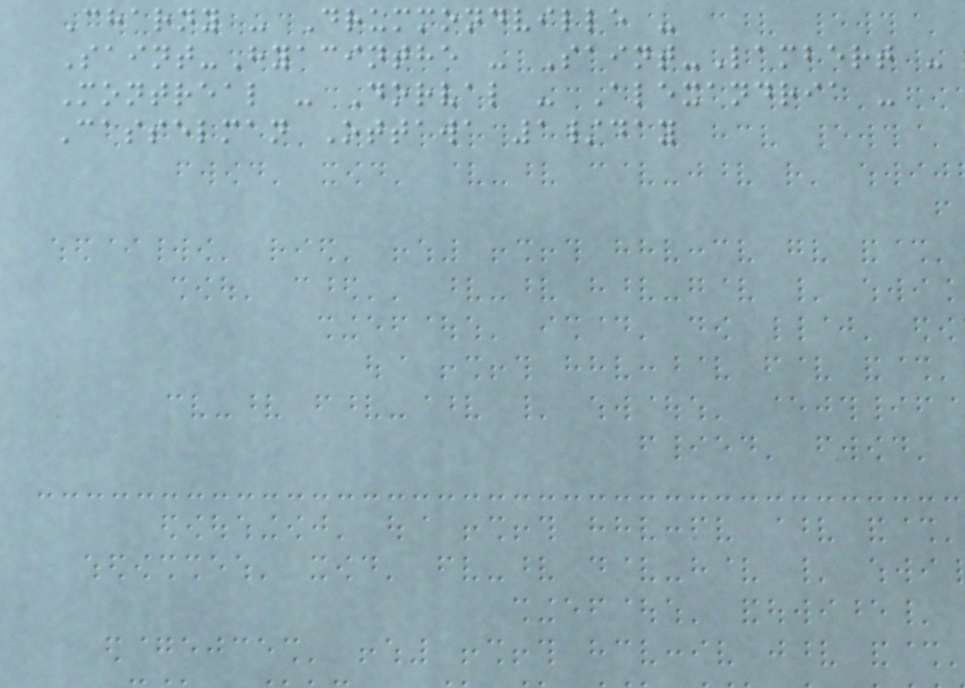Charny - Drummondville -
Saint-Hyacinthe - Saint-Lambert -
Montreal - Dorval - Alexandria -
Casselman Ottawa 1/day
